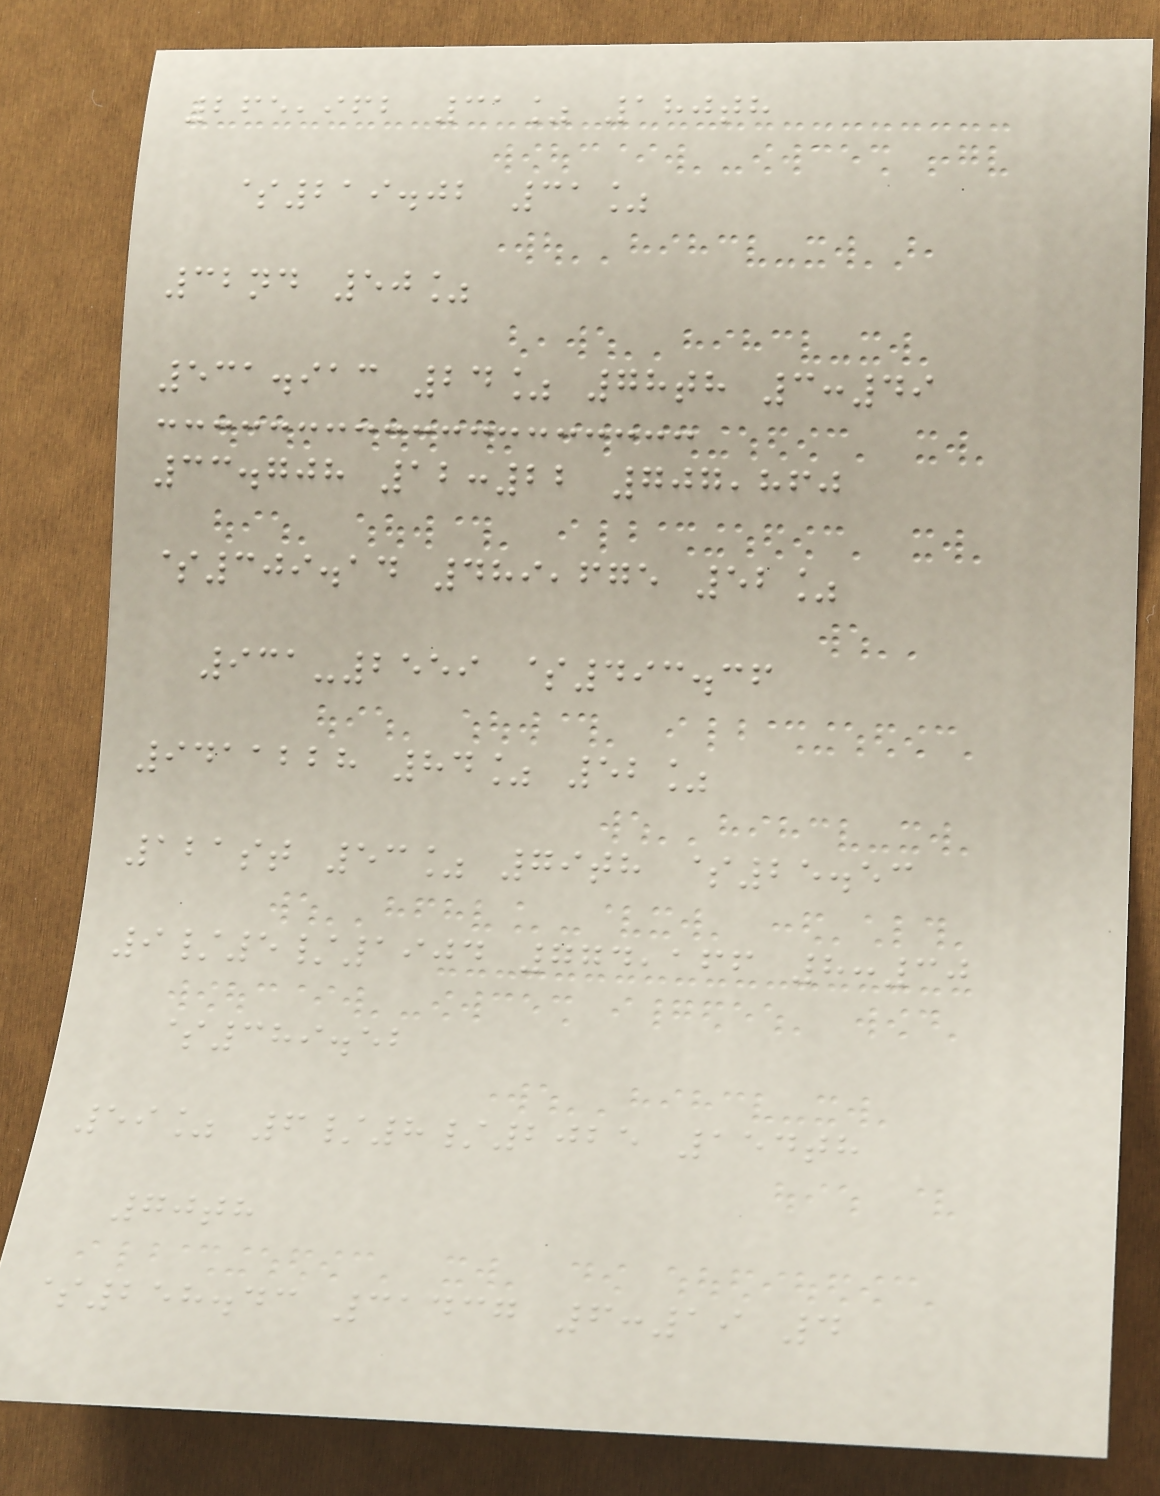265,962 31% 180th
$219.02 31%
32nd 50%
531.913 24% 78th 3:49
33.708 12:22 707,860
$309.14 489,675 52%
931-2559 $493.36
9411228 84% 52%
121st 53% 79th $25.53
9/5/1904 774,166 8:30
$389.52
59% 6/8/2025 154th
70th
$258.43 31437 6:19 4
